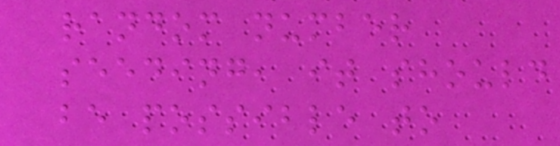random number
seeding, it should
be possible to
